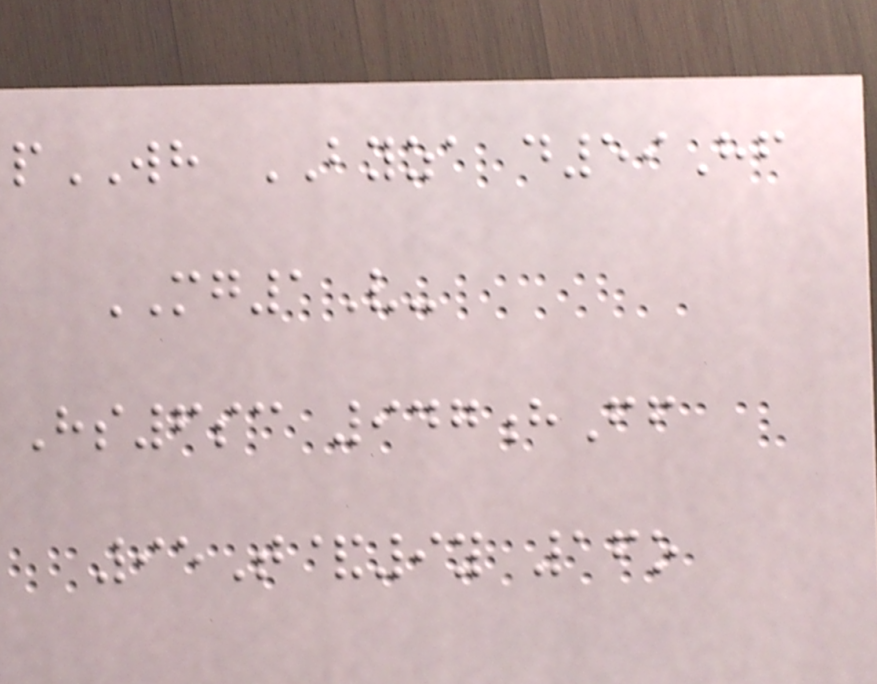pWH BYZA d59Hf
MG1V-
Hs6sc 947hFf
95T&9y 16o
